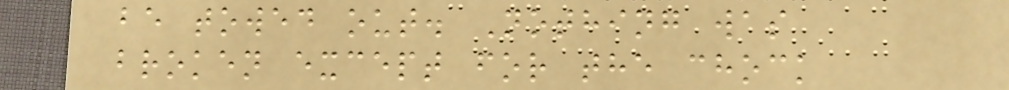be towed out. Nothing was
broken except for the chock
